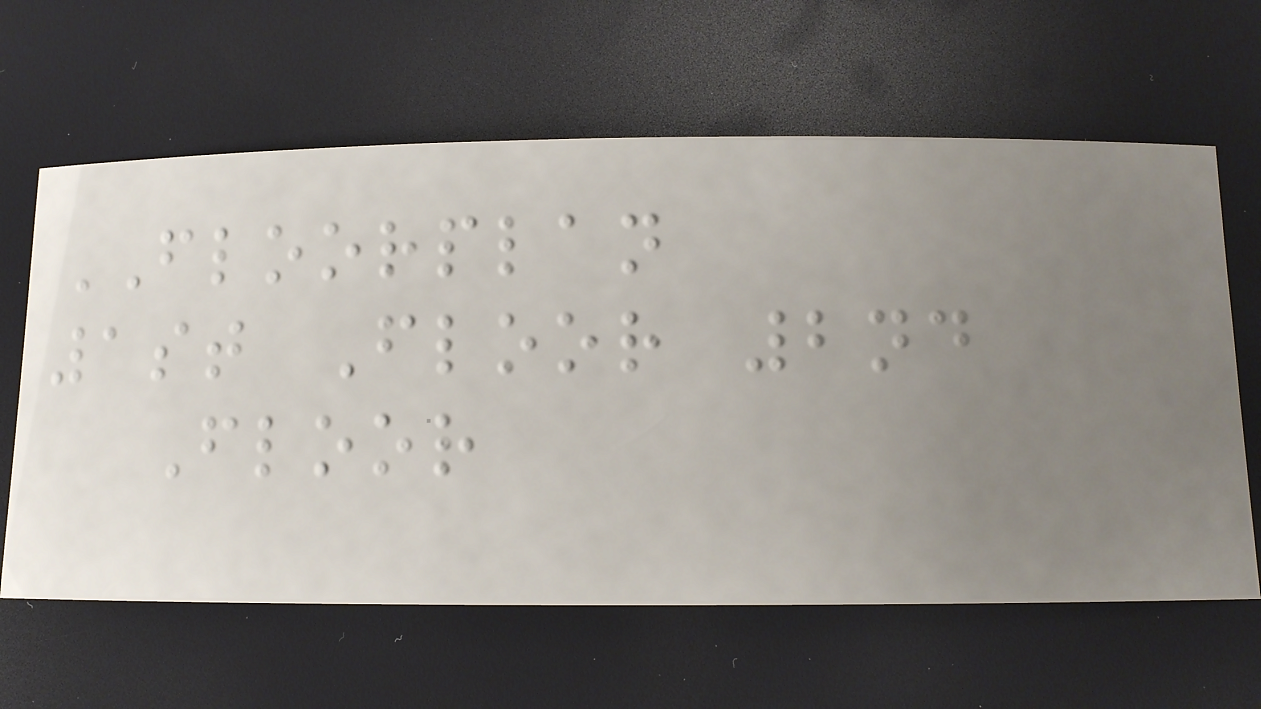FLOORPLAN
1st Floor 2nd
Floor
